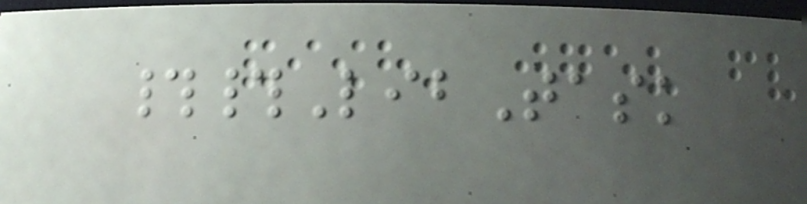##LibTask
